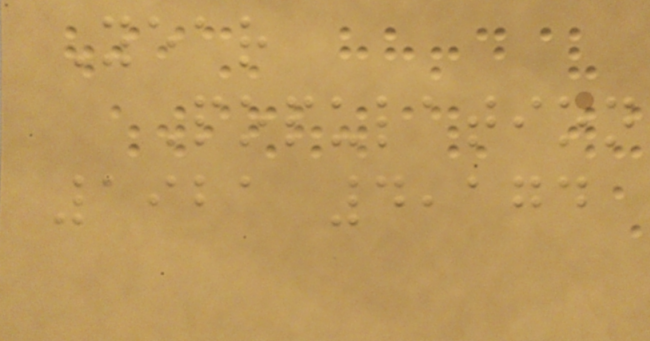Year
Population
1921 4,174
